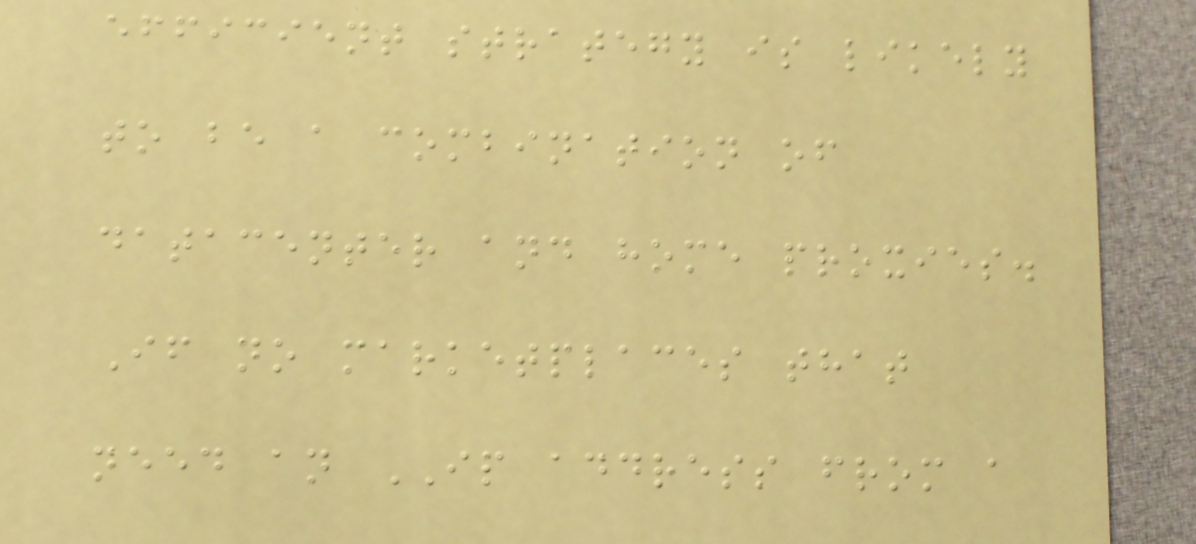efficient strategy is likely
to be a combination of
datacenter and home proxies.
If no marketplaces that
need an IP address from a
